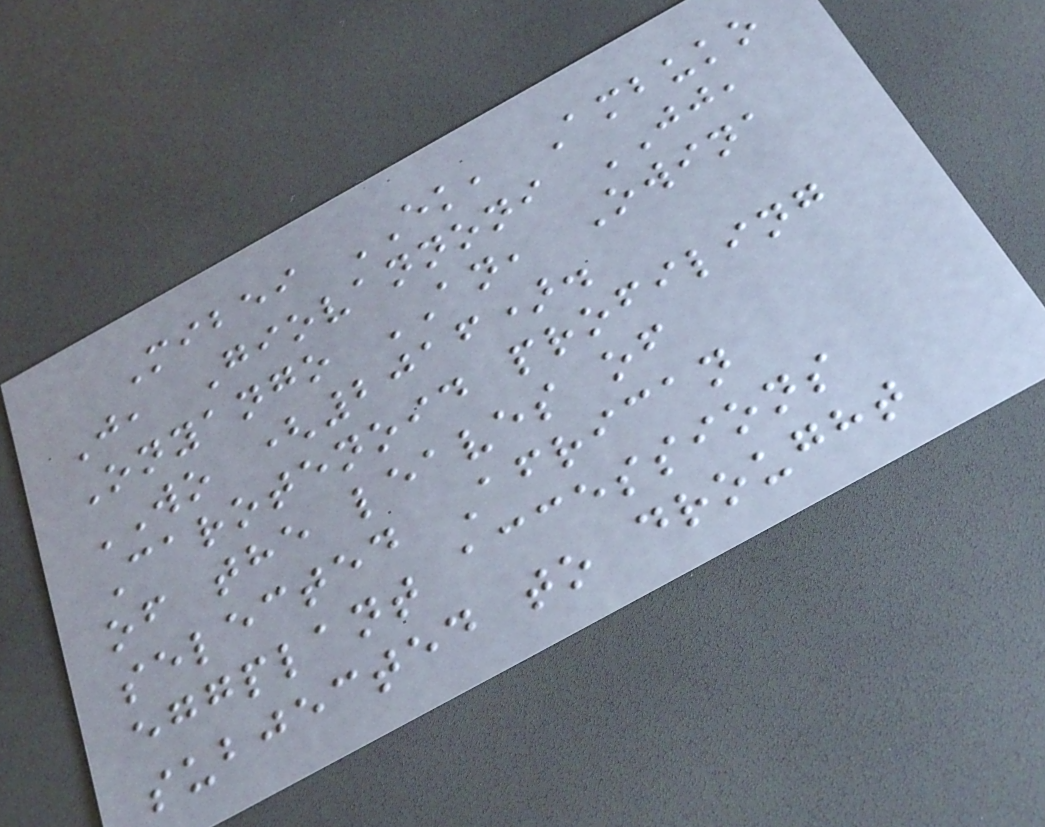Mibei EK, Ambuko
J, Giovannoni JJ,
Onyango AN, Owina
WO (2016).
Carotenoid profiling
of the leaves of
selected African
eggplant accessions
subjected to drought
